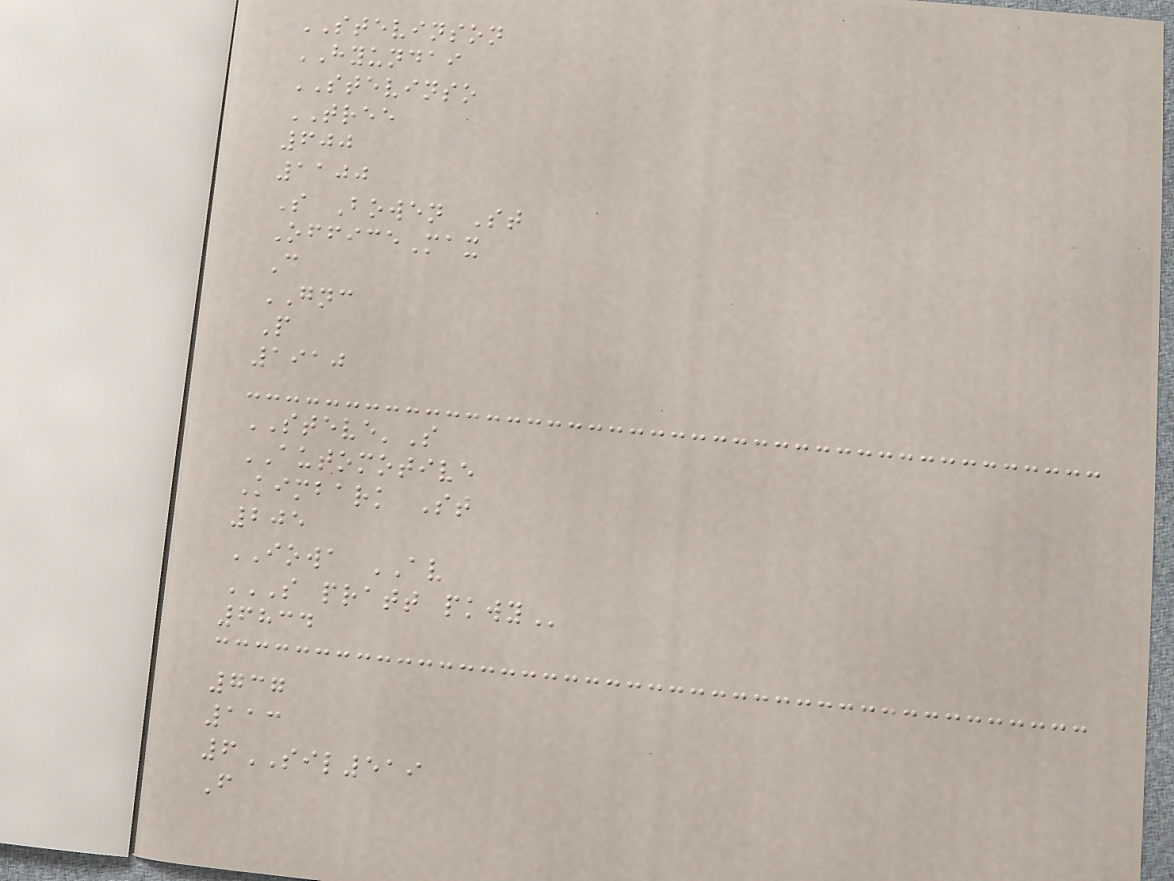STEVINSON
HYUNDAI
STEVINSO
TREE
600
1100
S Bowen St
OfficeMax
C
GNC
P
1910
STEVE'S
AUTOMOTIVE
Kimbark St
205
IOWA AV
S PRATT PKWY
6834
737
113
6SIL519
F
